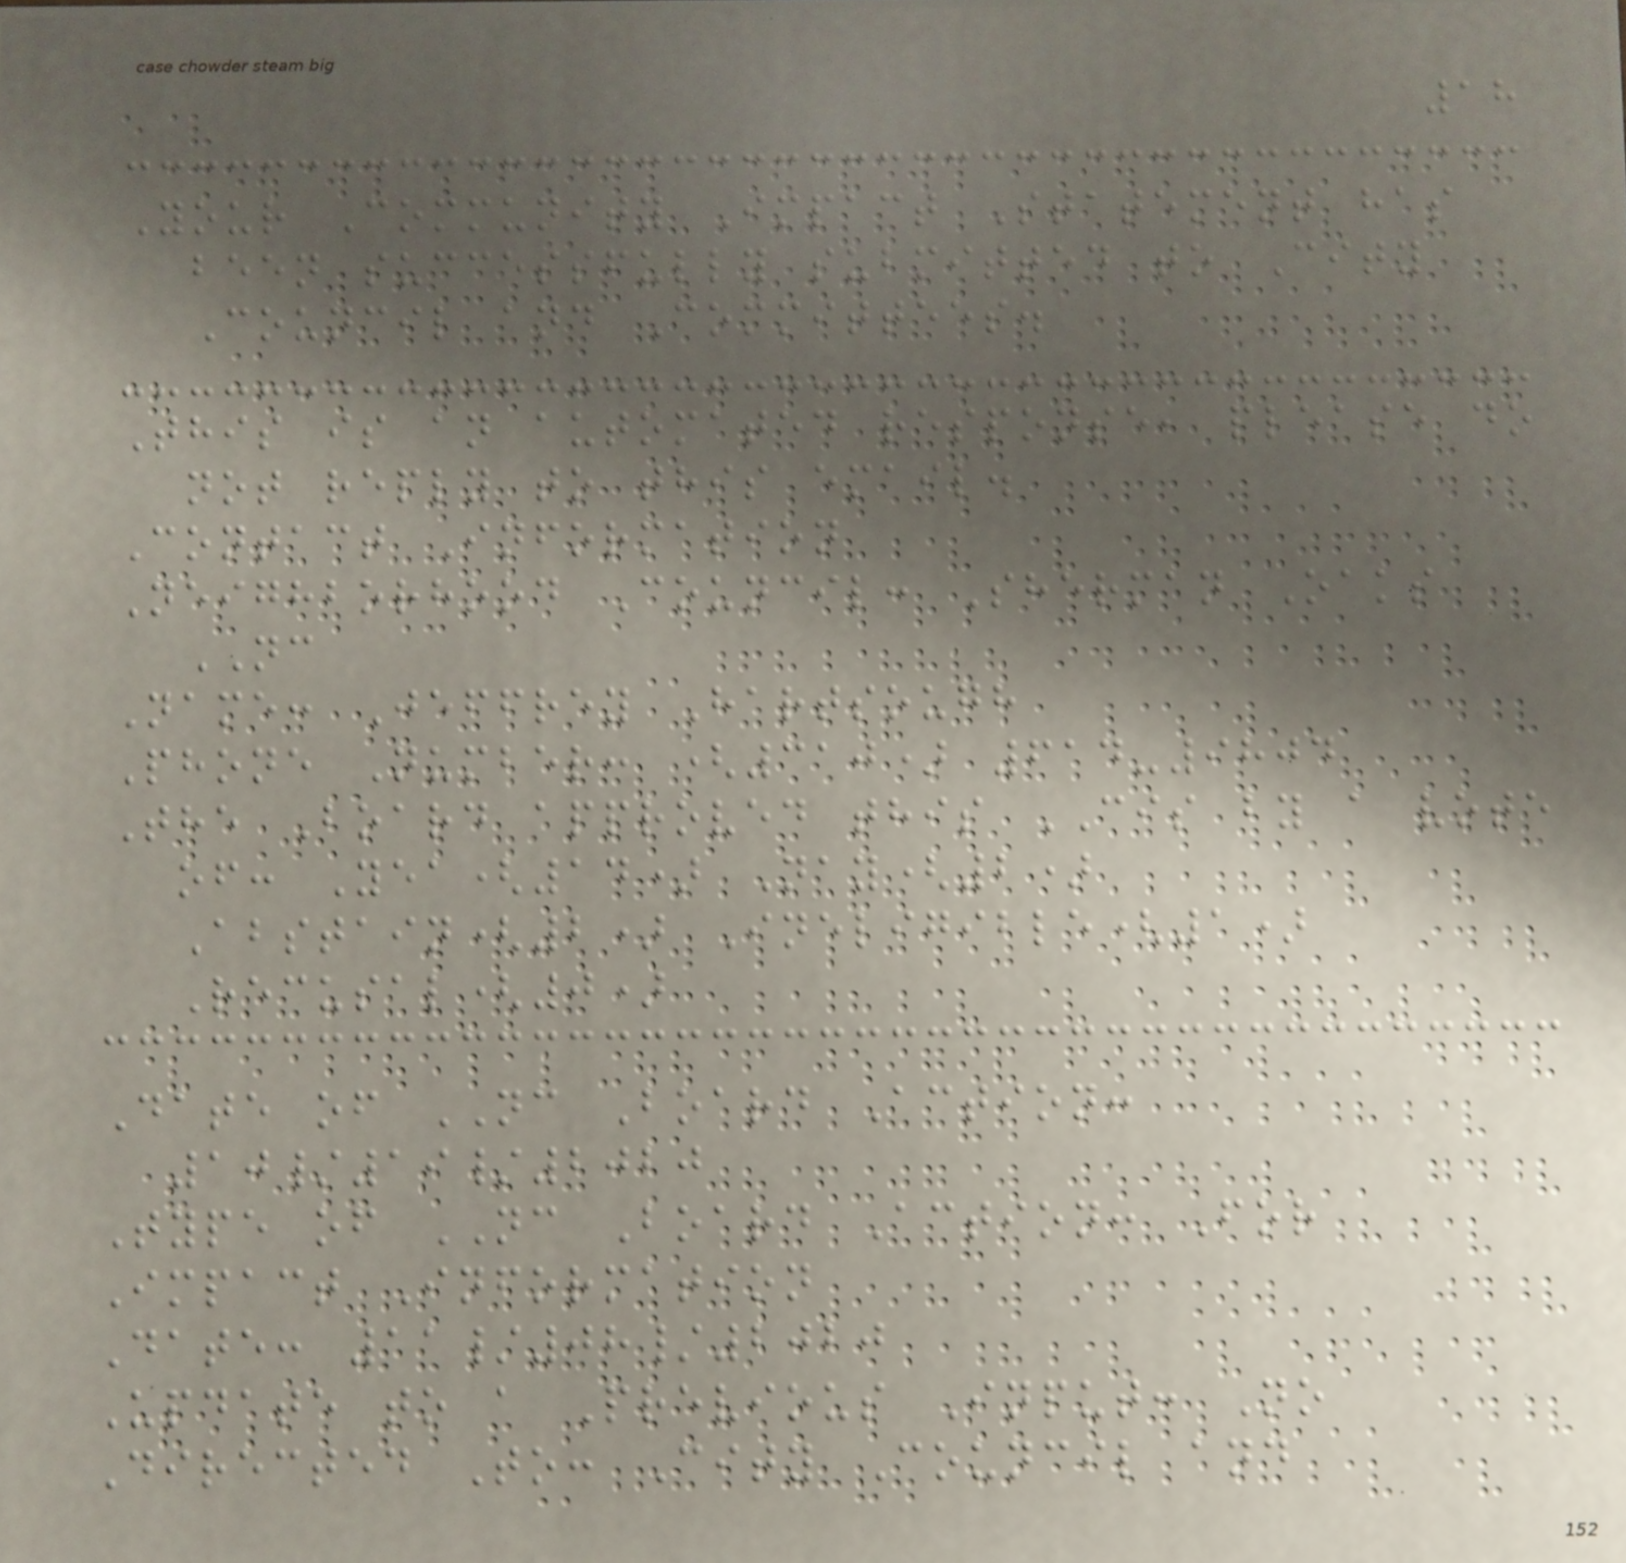18
Your Community Impact Statement has
been successfully submitted to City
Council and Committees.
This is an automated response, please do
not reply to this email.
Contact Information
Neighborhood Council: Sherman Oaks
NC
Name: Jeffrey Hartsough
Phone Number: (310) 614-9804
The Board approved this CIS by a vote
of: Yea(14) Nay(2)
Abstain(2) Ineligible(1)
Recusal(0)
Date of NC Board Action:
10/19/2020
Type of NC Board Action: For
Impact Information
Date: 11/08/2020
Update to a Previous Input: No
Directed To: City Council and
